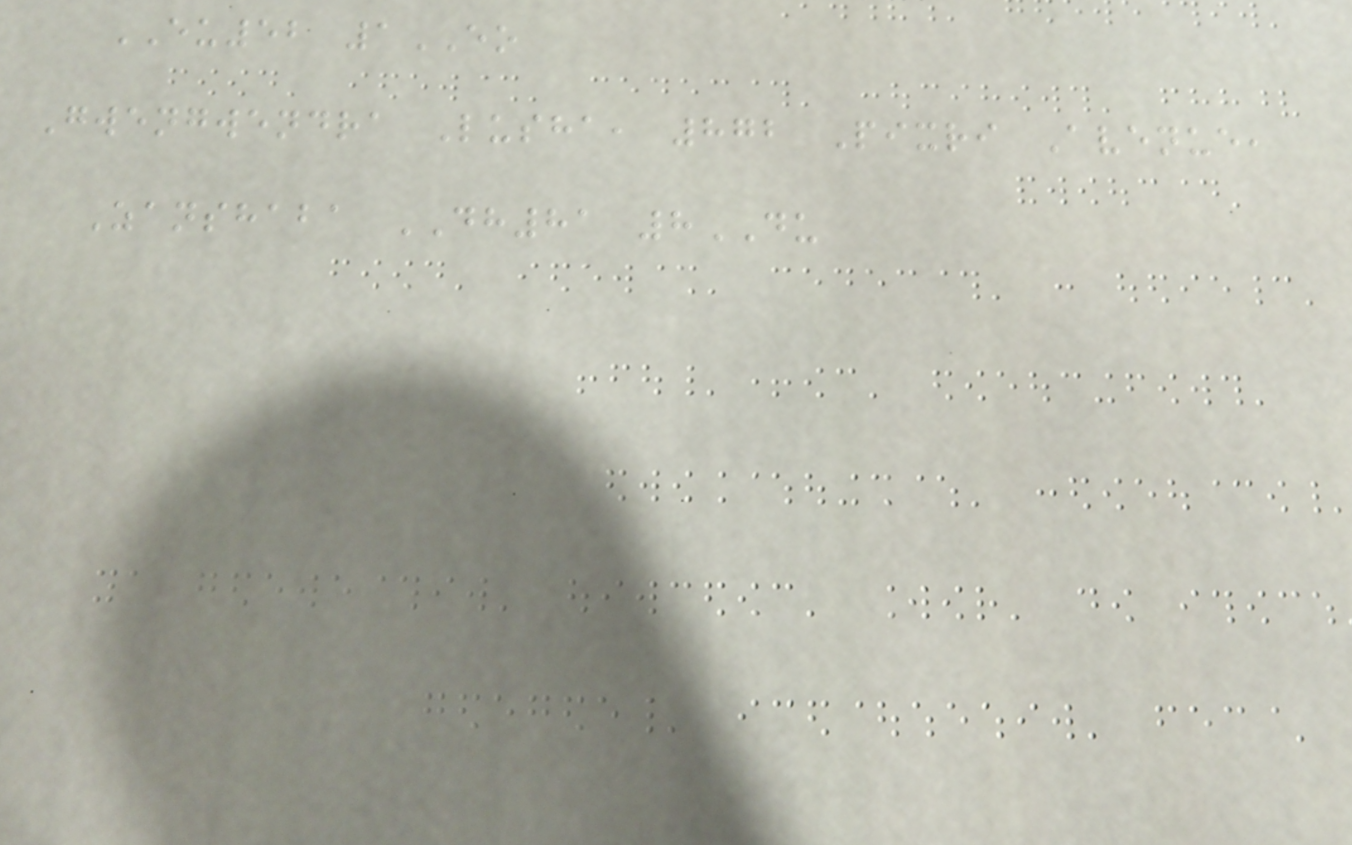EU52 1EO
Gwengwendra Lusha, 872 Pixri Avenue,
Zanshaba DH81 8DU
